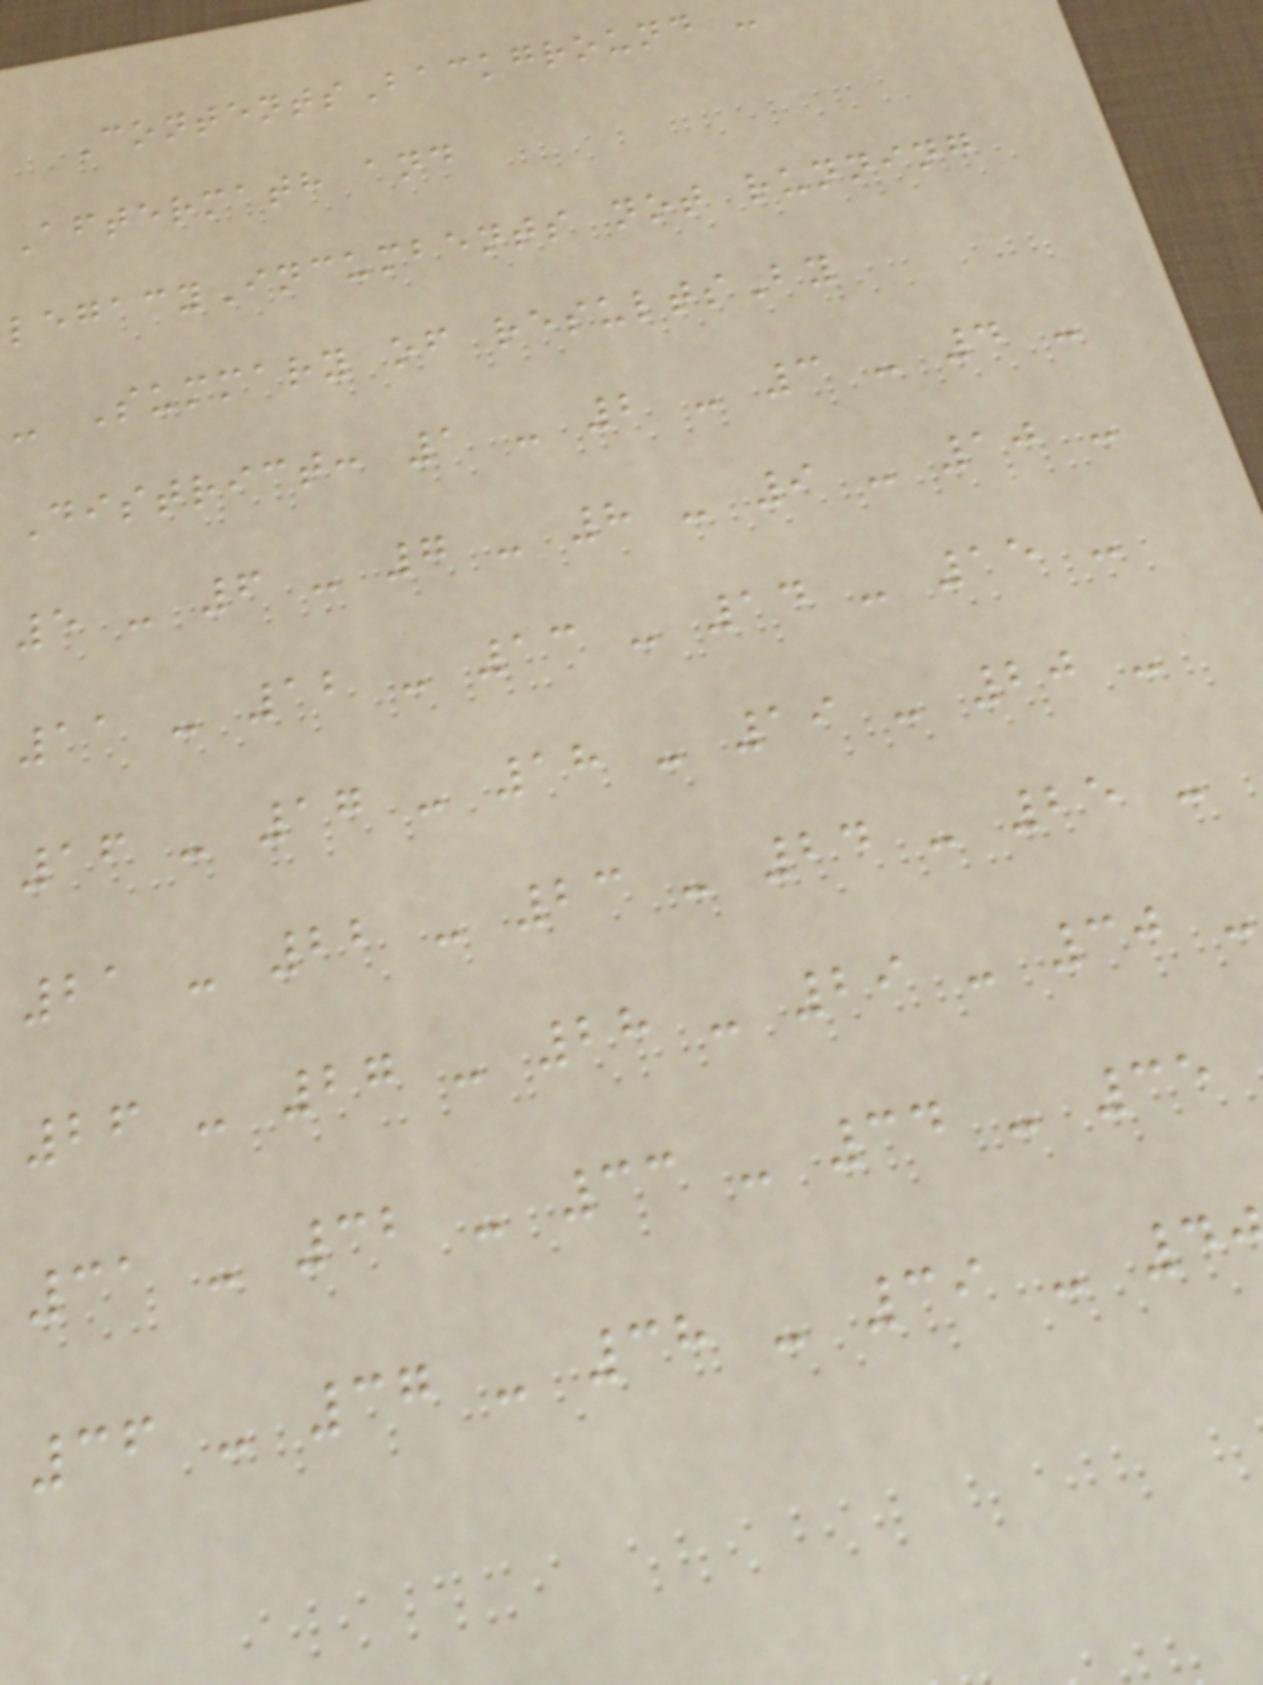ContentsBackground -
Aftermath and
legacyIncumbents not running
- Summary of resultsBy
District: 1 - 2 - 3 - 4 -
5 - 6 - 7 - 8 - 9 - 10 -
11 - 12 - 13 - 14 - 15 -
16 - 17 - 18 - 19 - 20 -
21 - 22 - 23 - 24 - 25 -
26 - 27 - 28 - 29 - 30 -
31 - 32 - 33 - 34 - 35
36 - 37 - 38 - 39 - 4
